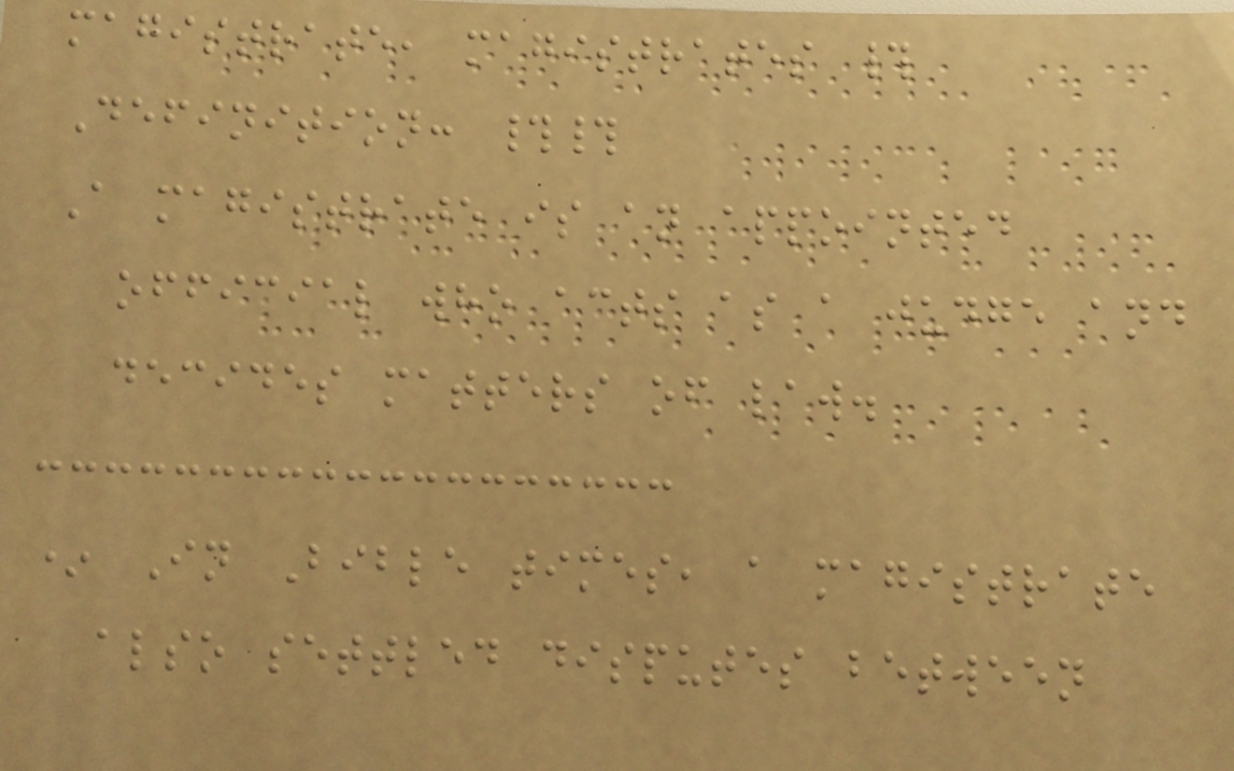magistrate, magistrates #
Definition: ##
A magistrate is an appointed
official who acts as a judge and
decides matters of law.
* In Bible times, a magistrate
also settled disputes between
